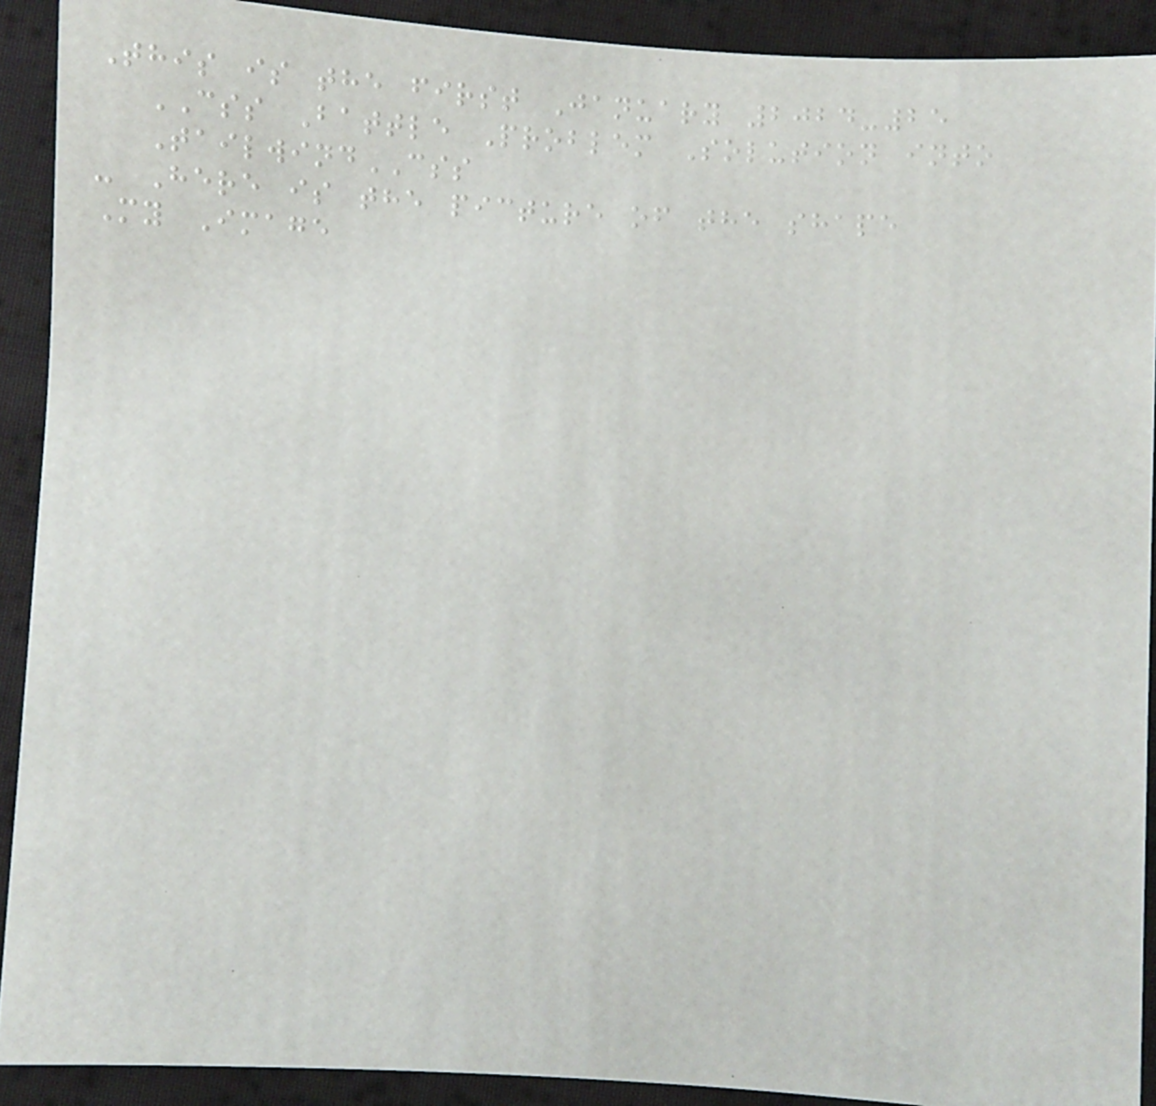This is the first January 2024-25
CSS Battle Problem Solution into
TailwindCSS
- Here is the picture of the shape
My Image
